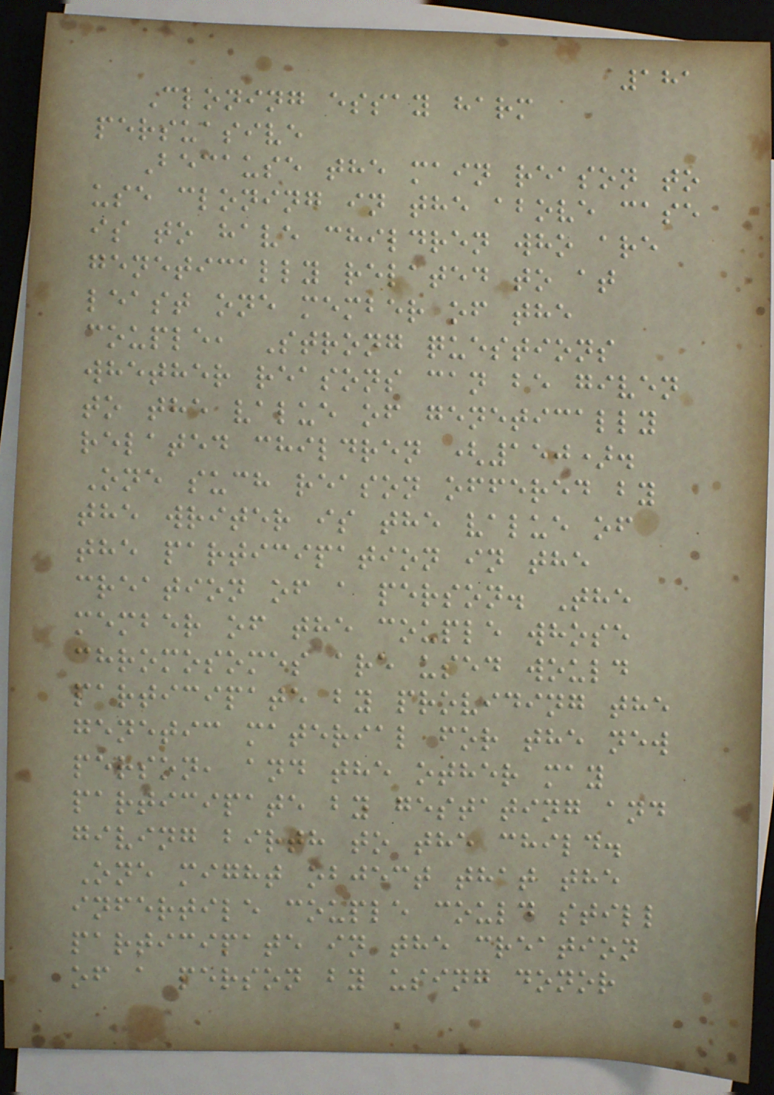181
Cloning essay harm
persuasive
Because the main reason to
use cloning in the above case
is to have children who are
genetically related to at
least one member of the
couple, Strong questions
whether reasons can be given
to the value of genetically
related children (150).
One such reason offered by
the writer is the value of
the participation in the
creation of a person. The
member of the couple whose
chromosomes are used would
participate by providing the
genetic material for the new
person, and the other may
participate by gestating and
giving birth to the child.
One might object that the
infertile couple could still
participate in the creation
of a person by using donor
